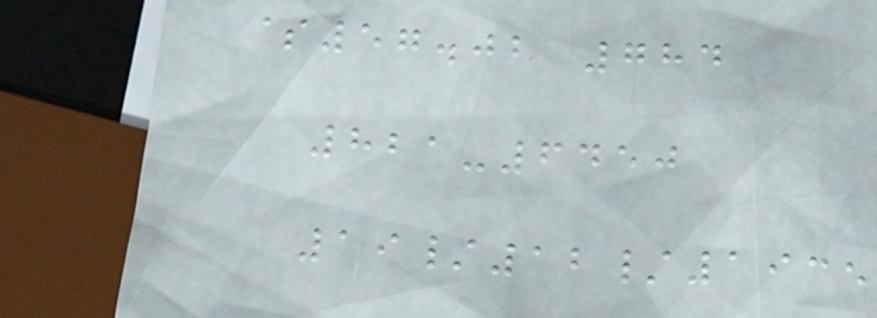$57.02 784
821-6450
19/12/1935
